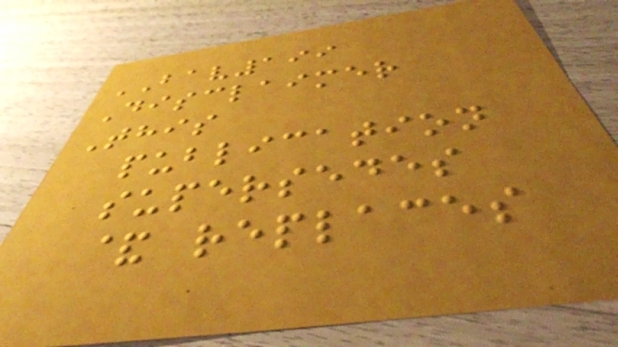BAV199
Disclaimer
This
publication
supersedes
& replaces
